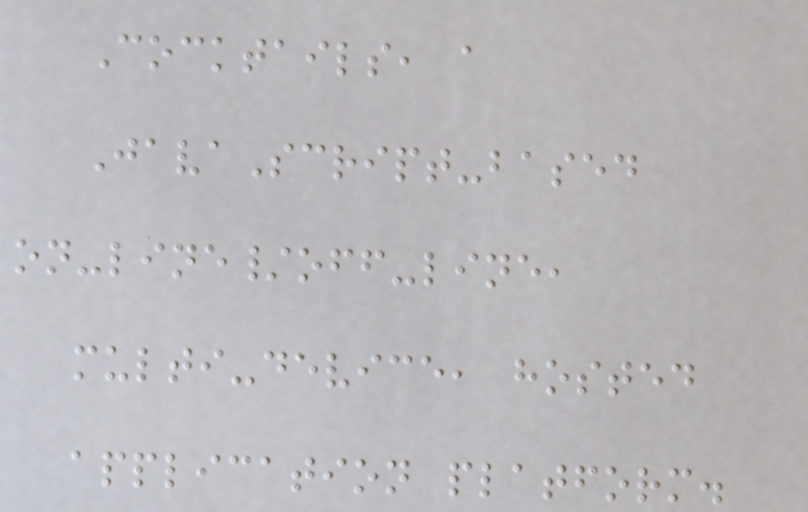Cocktails, a
JavaScript-based
on-line/off-line,
multi-device, hosted
application platform.
